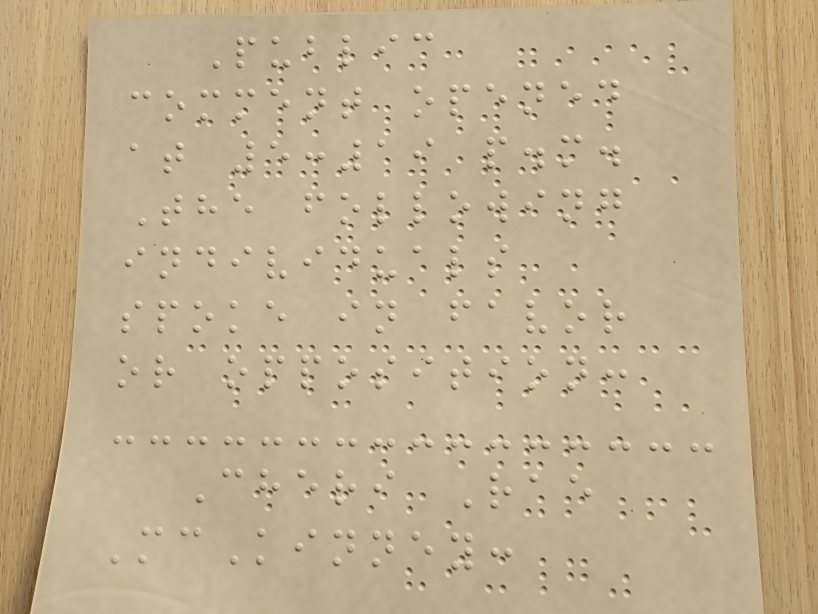Public
comment opened
at 5:19 p.m.
The following
individuals
spoke in favor
or opposition:
Cheri Rae
McKinney:
